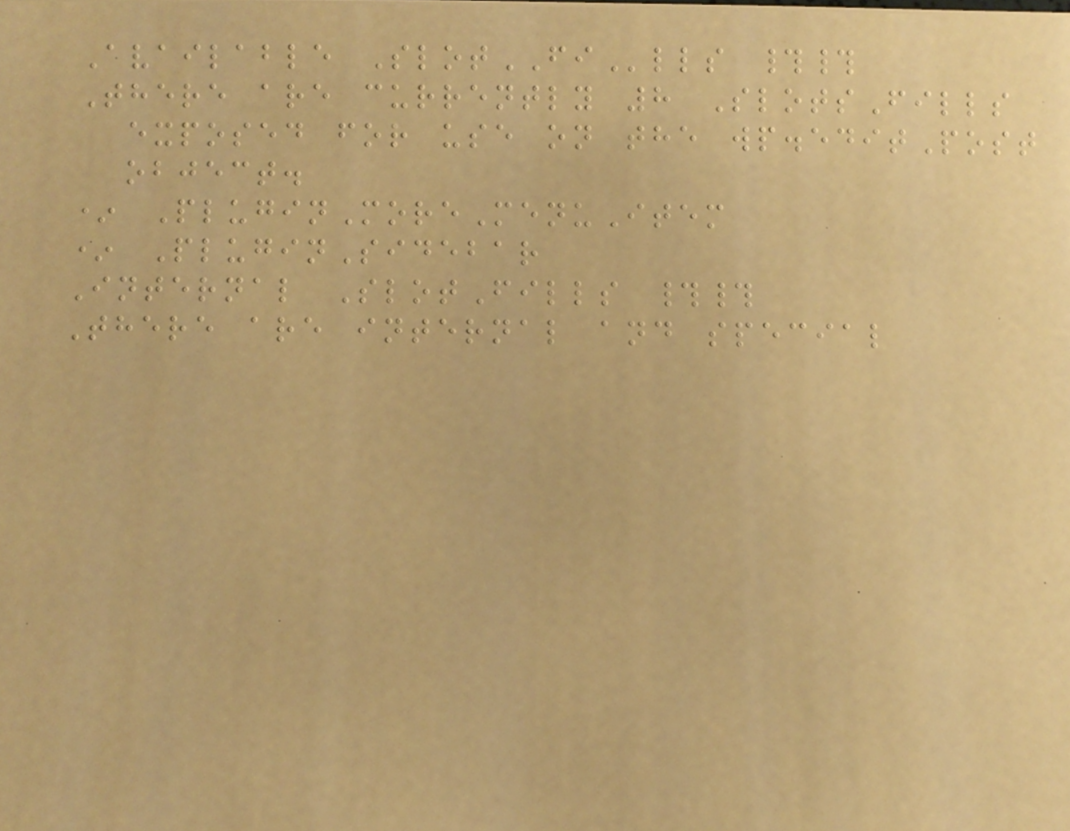Available SlotFIlls ##
There are currently 8 SlotsFills
exposed for use on the wp.editPost
object.
* PluginMoreMenuItem
* PluginSidebar
Internal SlotFills ##
There are internal and special
